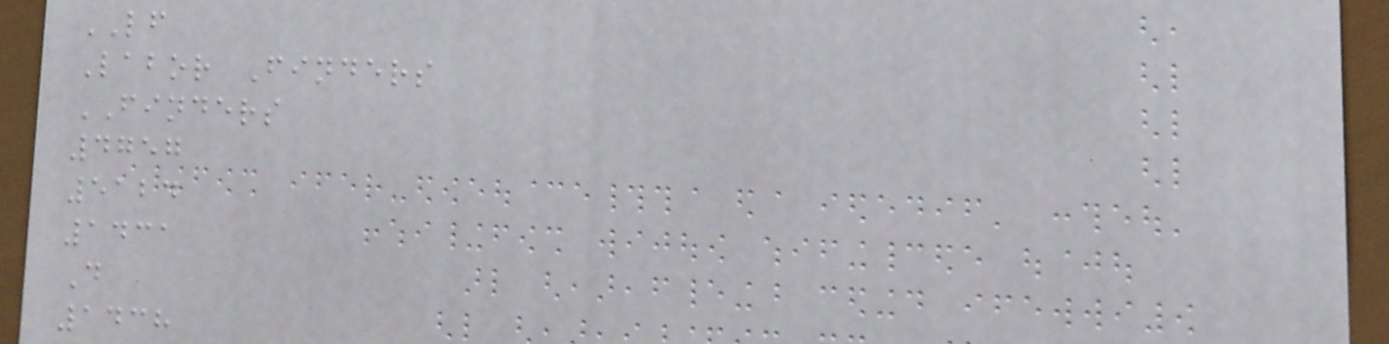LF
Labor Finders
FINDERS
4757
5124
1431
D
1438
